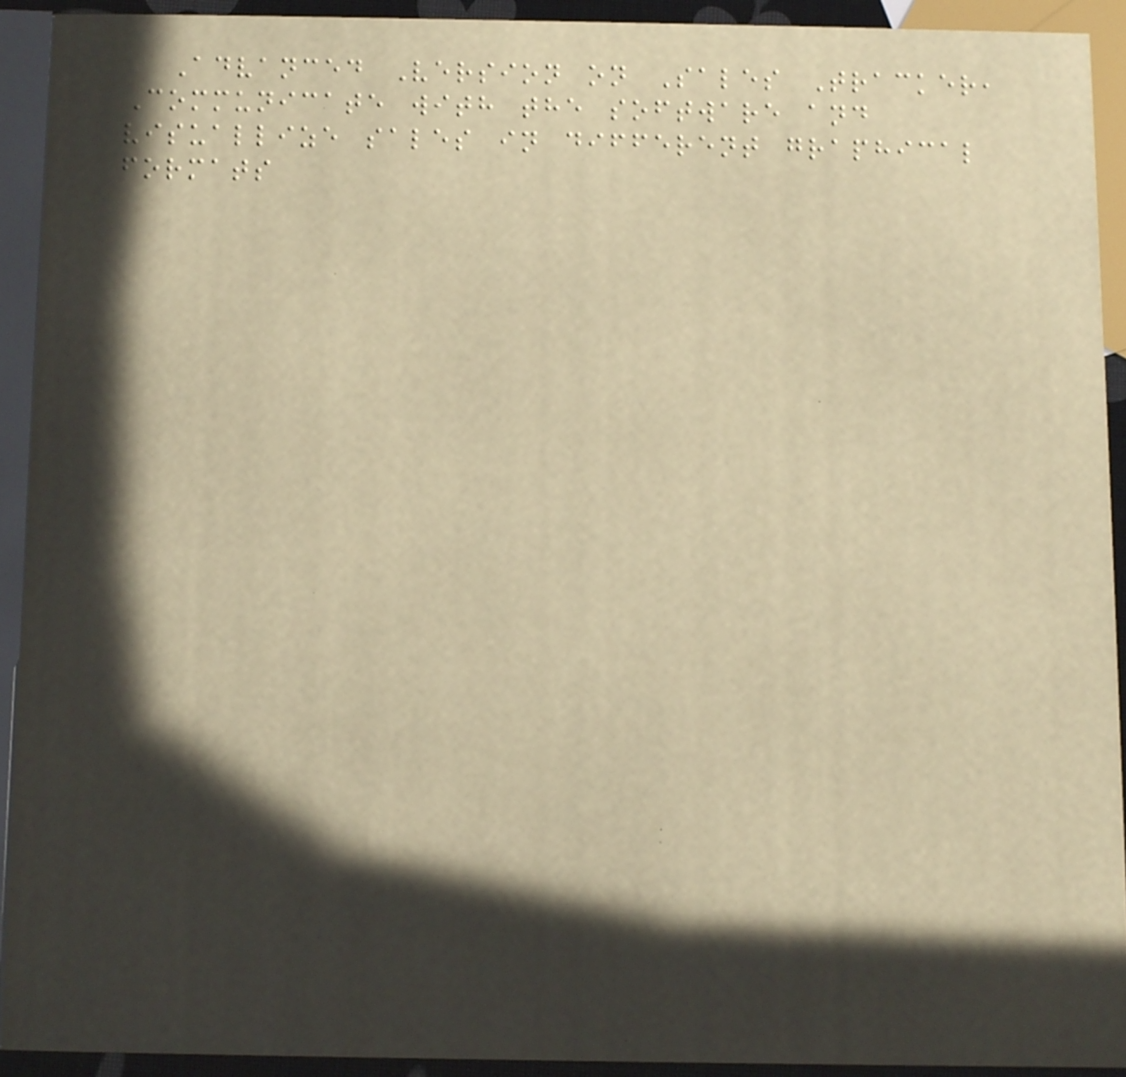Advanced Version on Sales Tracker,
Communicate with the software and
visuallize sales in different graphical
formats
